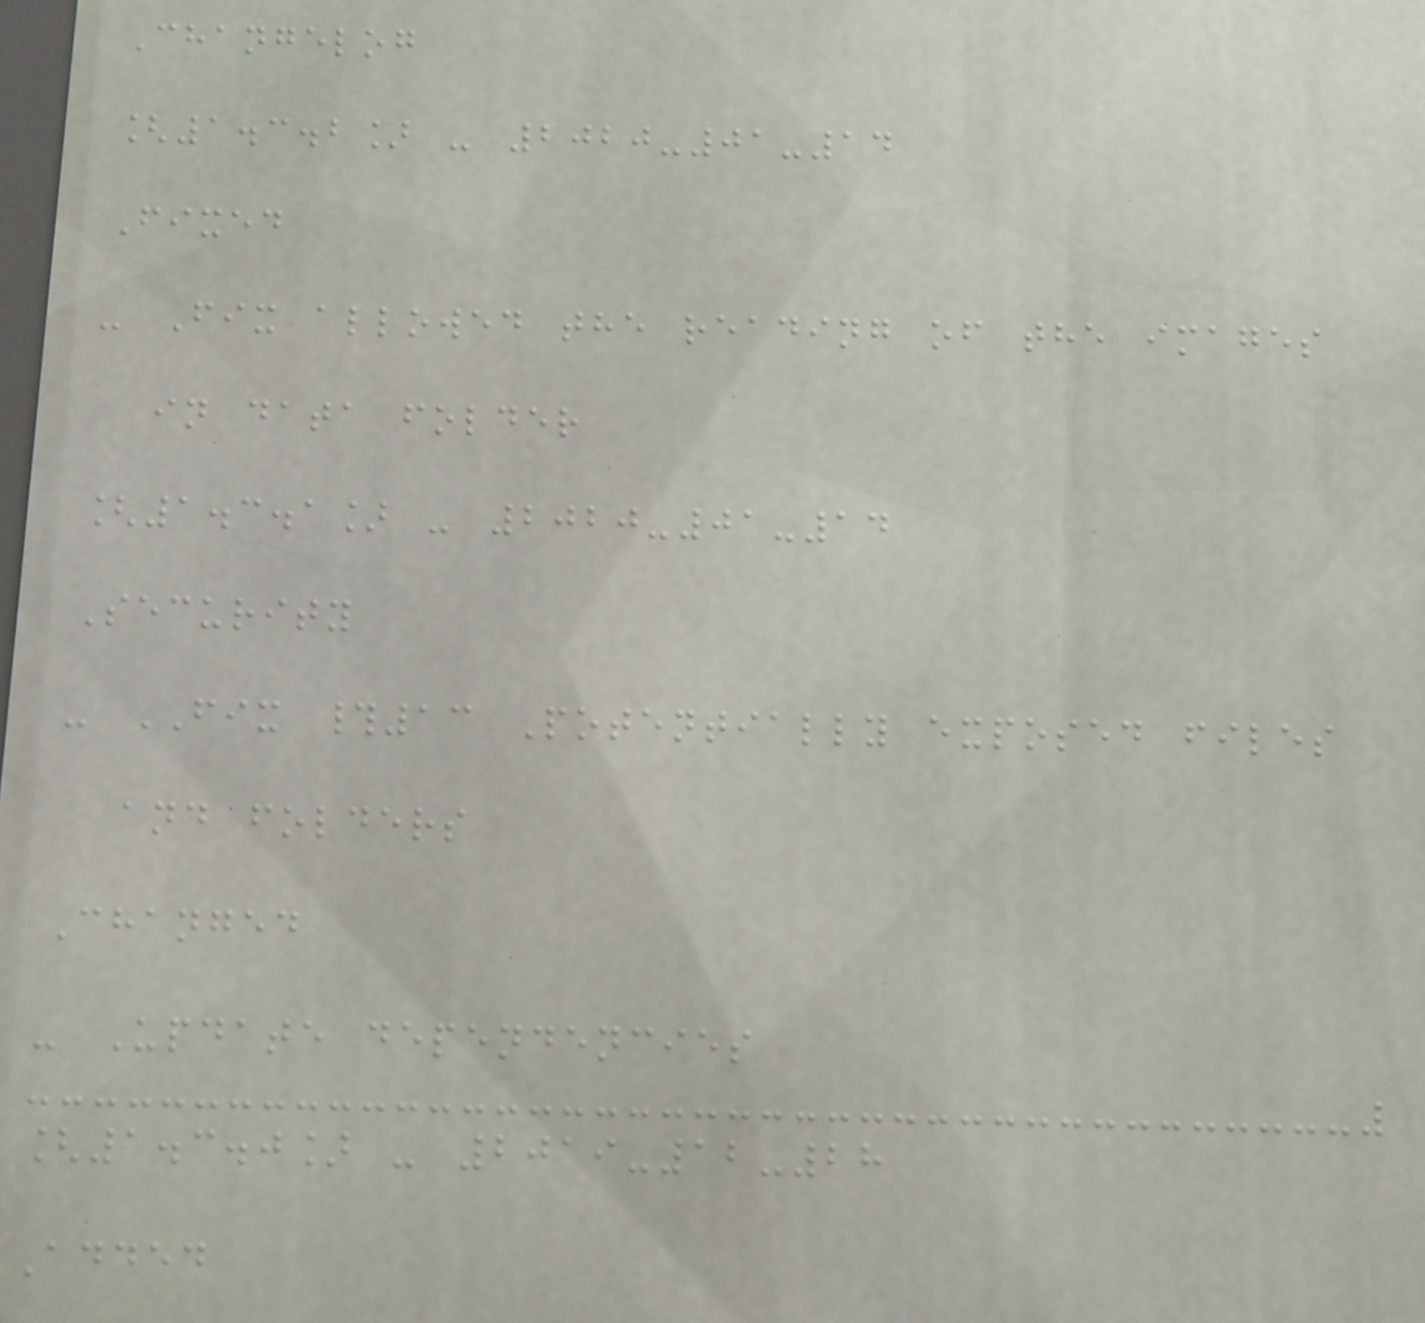Changelog
[1.3.2] - 2020-01-14
Fixed
- Fix allowed the reading of the images
in data folder
[1.3.1] - 2020-01-14
Security
- FIX #13 Potentially exposed files
and folders
Changed
- Update dependencies
[1.3.0] - 2019-12-28
Added
